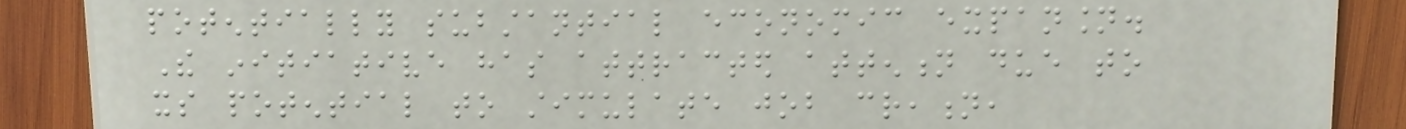potentially substantial economic expansion.
The initiative has attracted attention due to
its potential to stimulate job creation,
